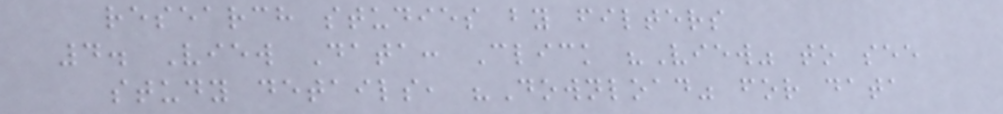research studies by filters
4. View Data: Click "View" to see
study details, "Download" for data
